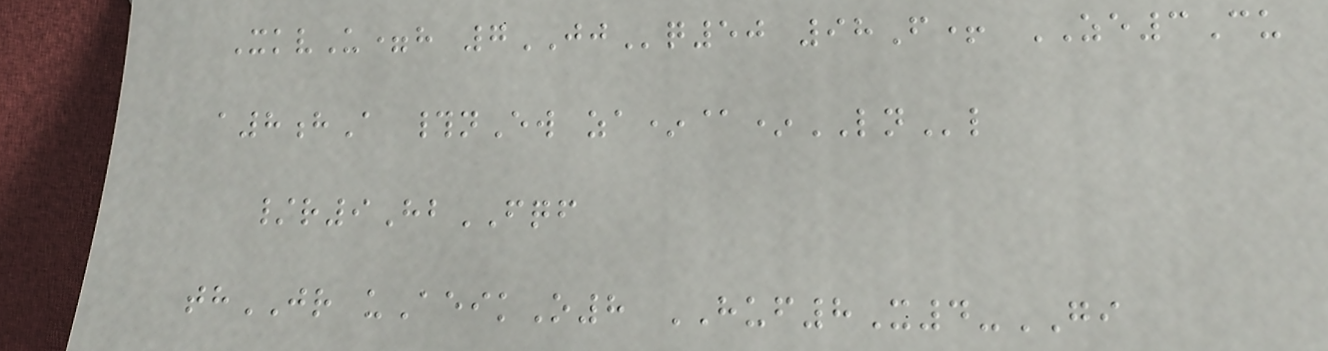XkvU=h 7JJq50 98F+ ZE3Cu
a8hA #nEw za*@*LNl
/r9HbFQF
thJR uAeikO8 HUF8X4-GI
